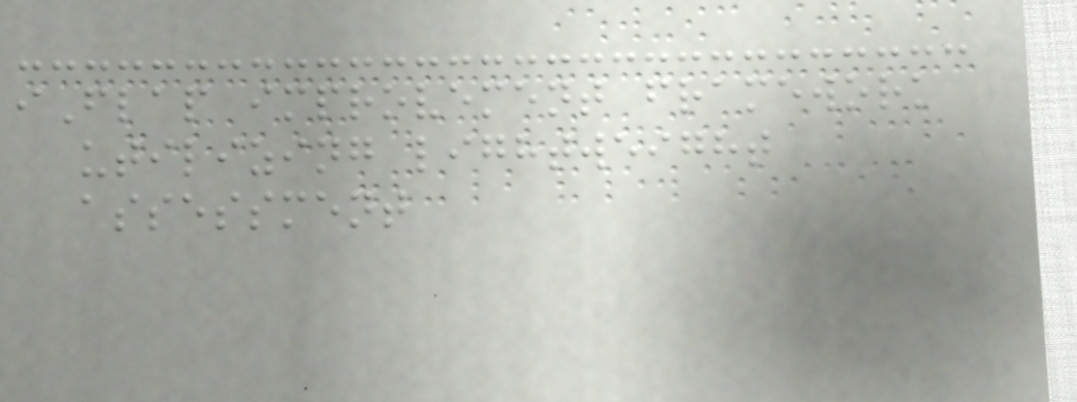iFlap improvement framework
utilizing lightweight
assessment
